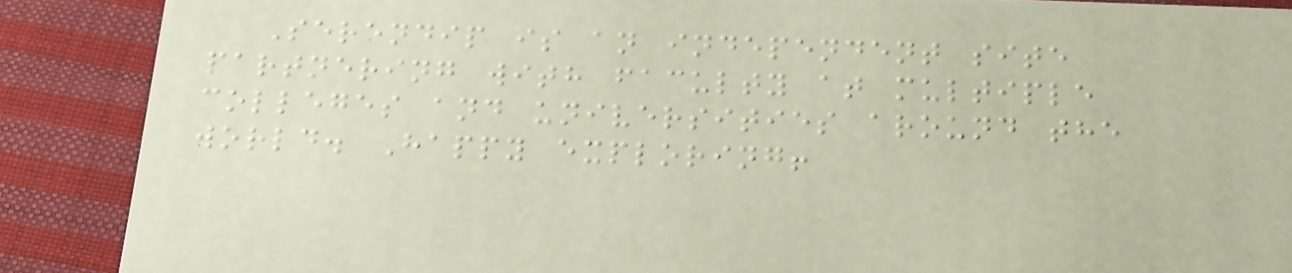Serendip is an independent site
partnering with faculty at multiple
colleges and universities around the
world. Happy exploring!
